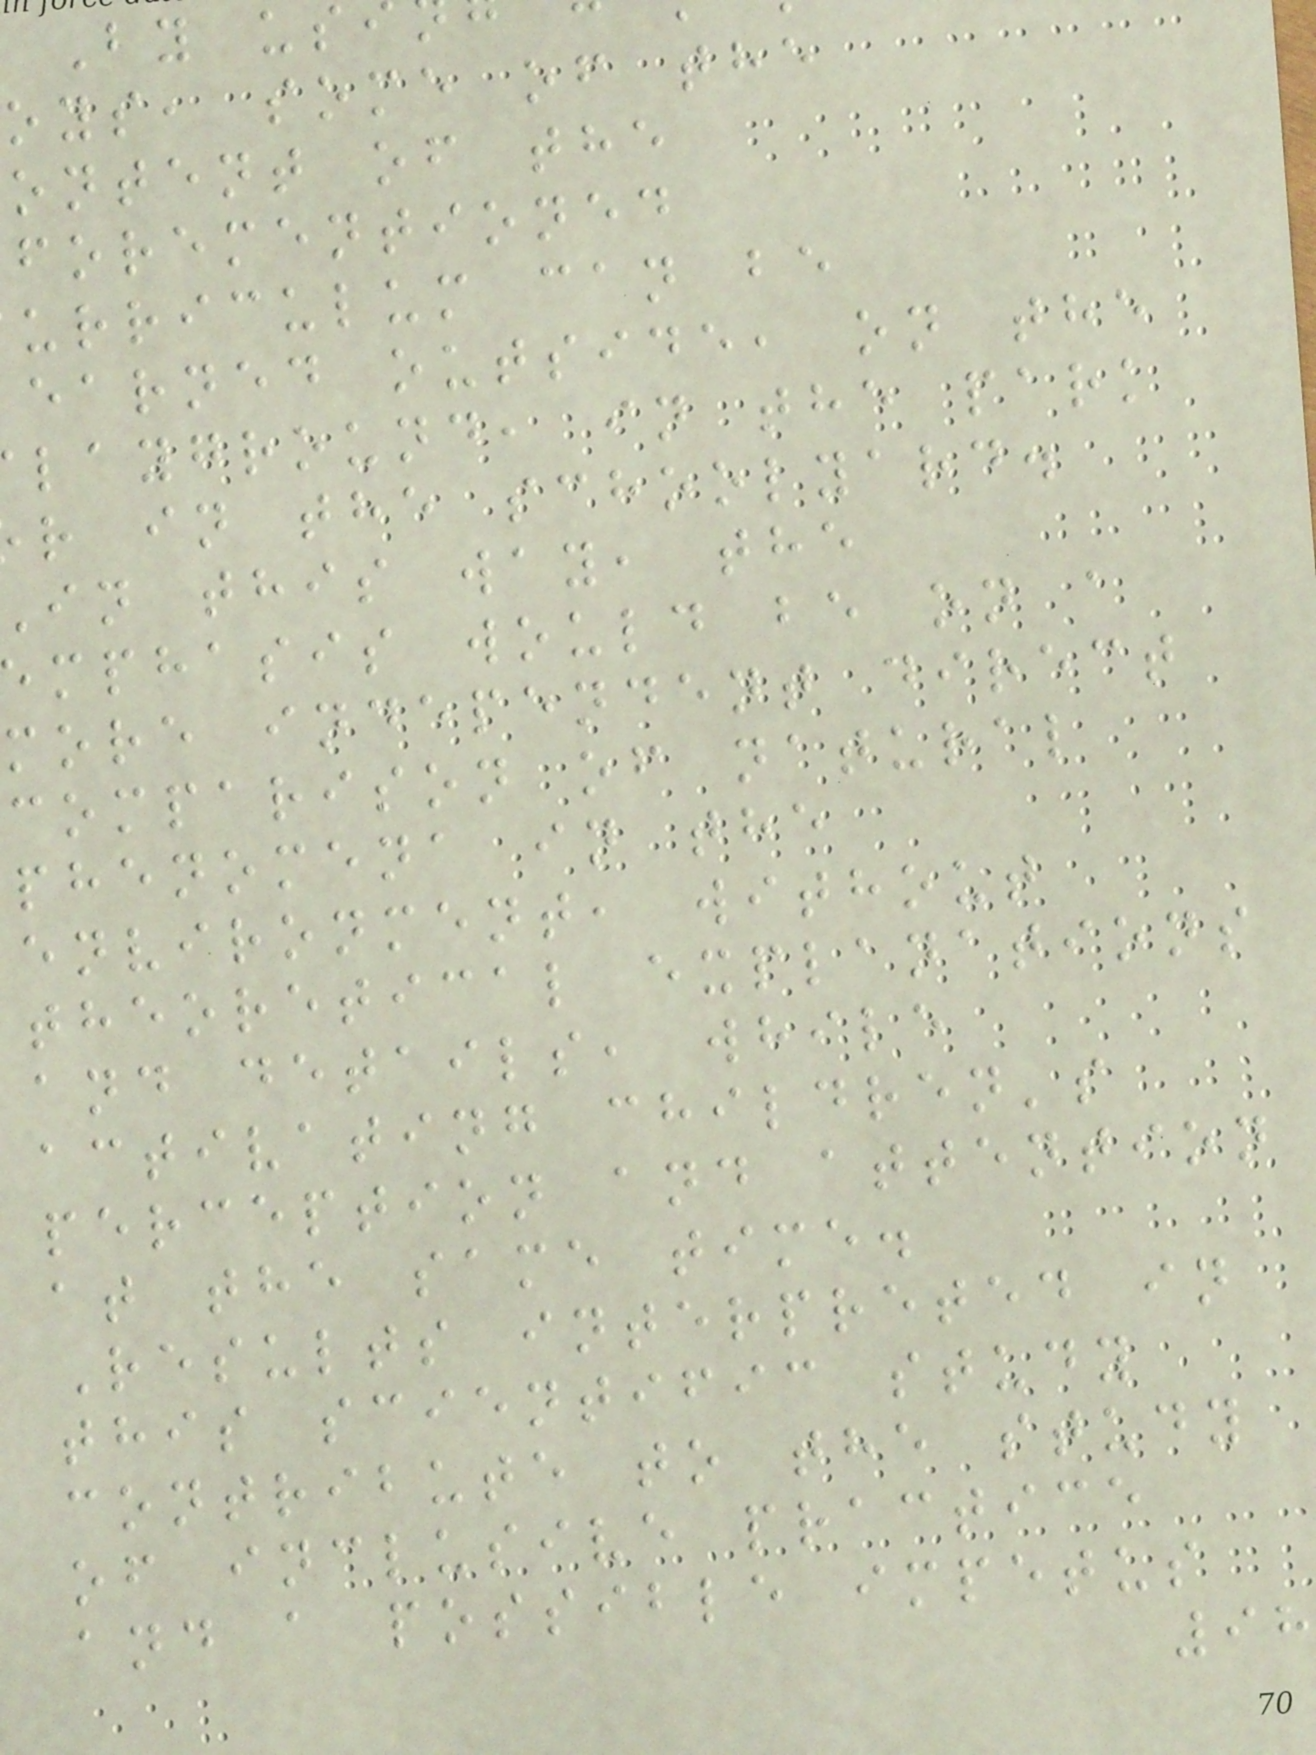By us
oys, some of the
ontent of the
forementioned
urriculum can be
earned outside, on the
layground, in the park
r in the schoolyard.
in this way, the
mphasis would be on a
more independent direct
comparison of natural
phenomena in the
environment, without
theoretical explanations
and details, while
activating children's
perception and attention
at the same time.
Results interpreted in
this scientific study
contribute to the study
of inclusive practice
and a possible impetus
98
